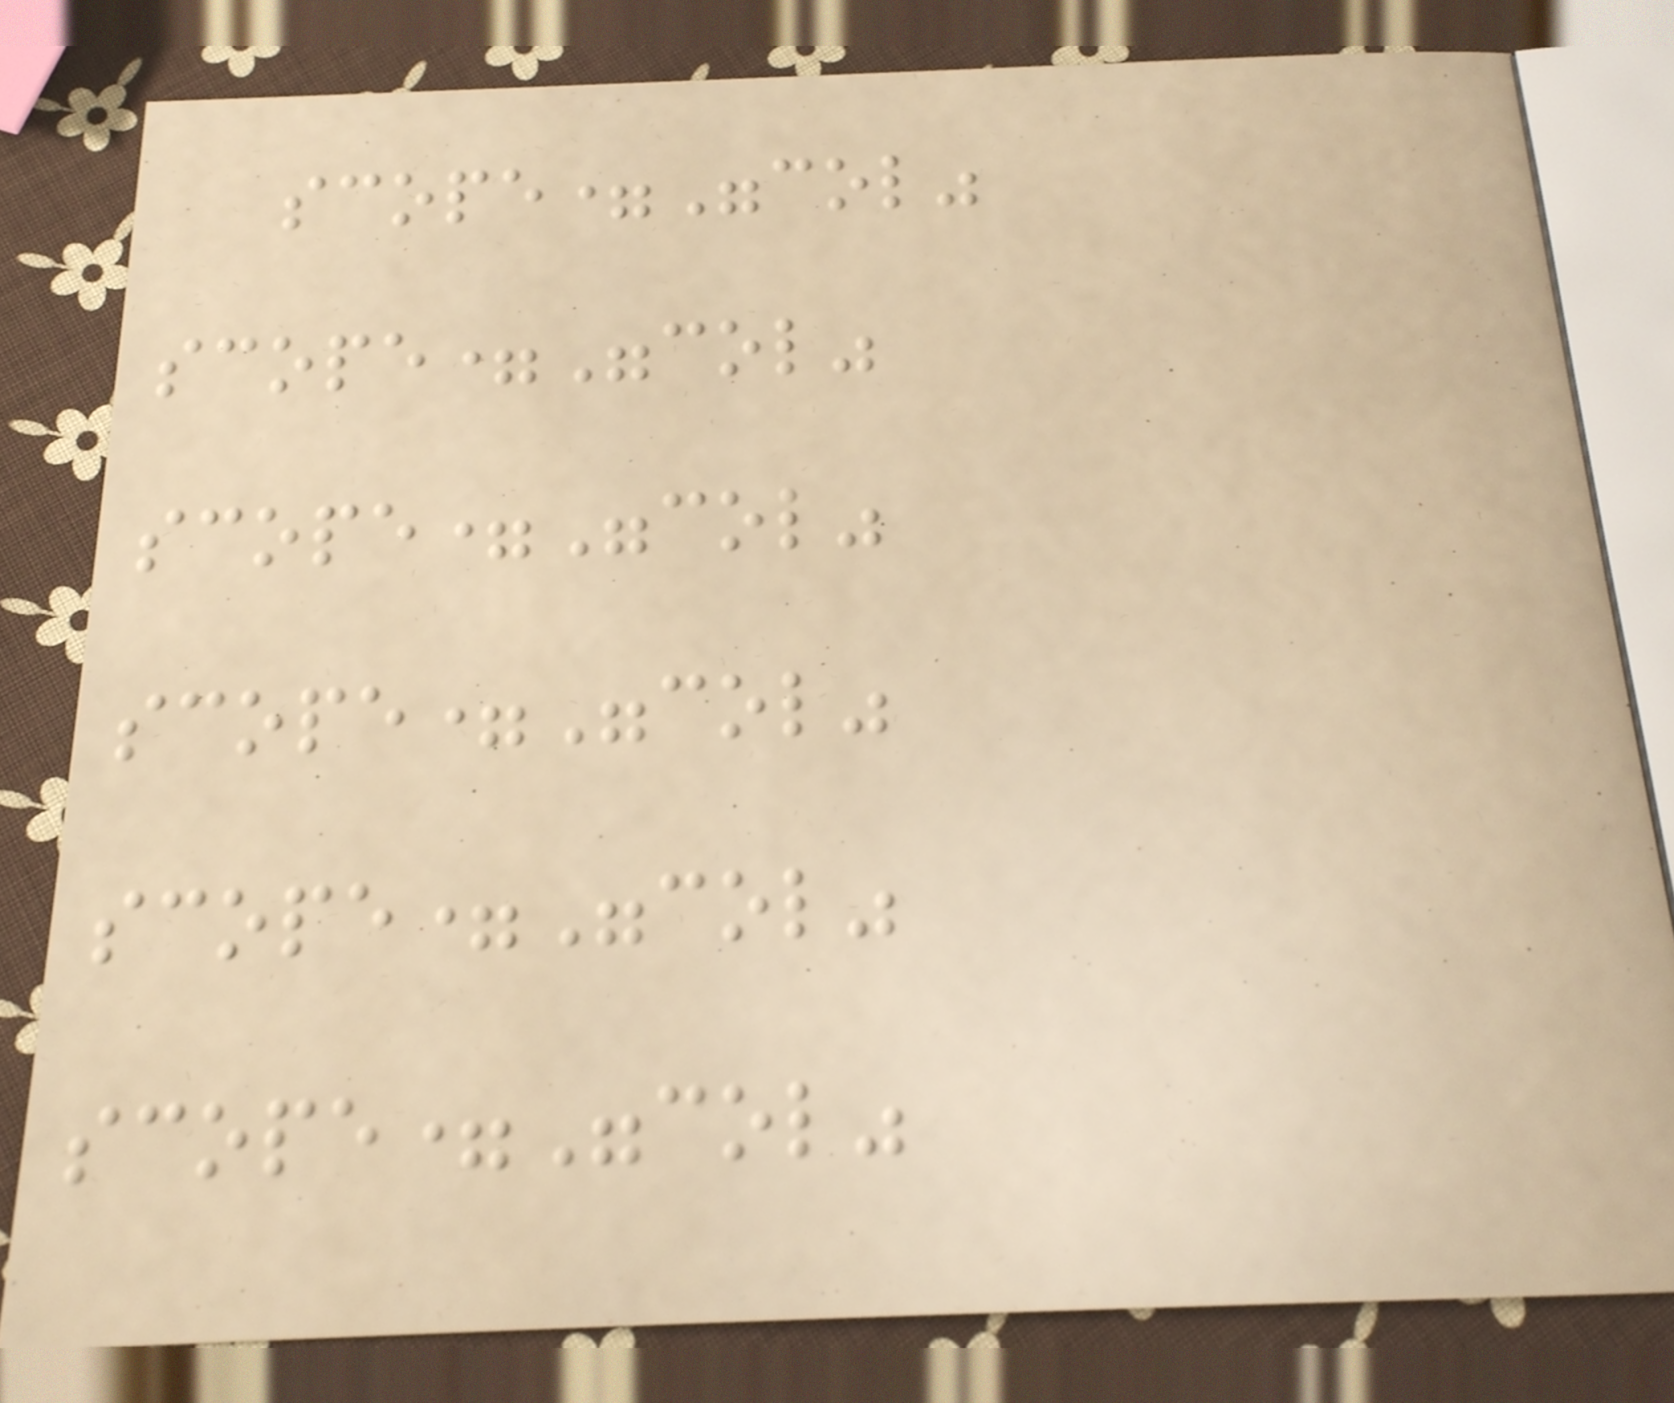scope="col"
scope="col"
scope="col"
scope="col"
scope="col"
scope="col"
